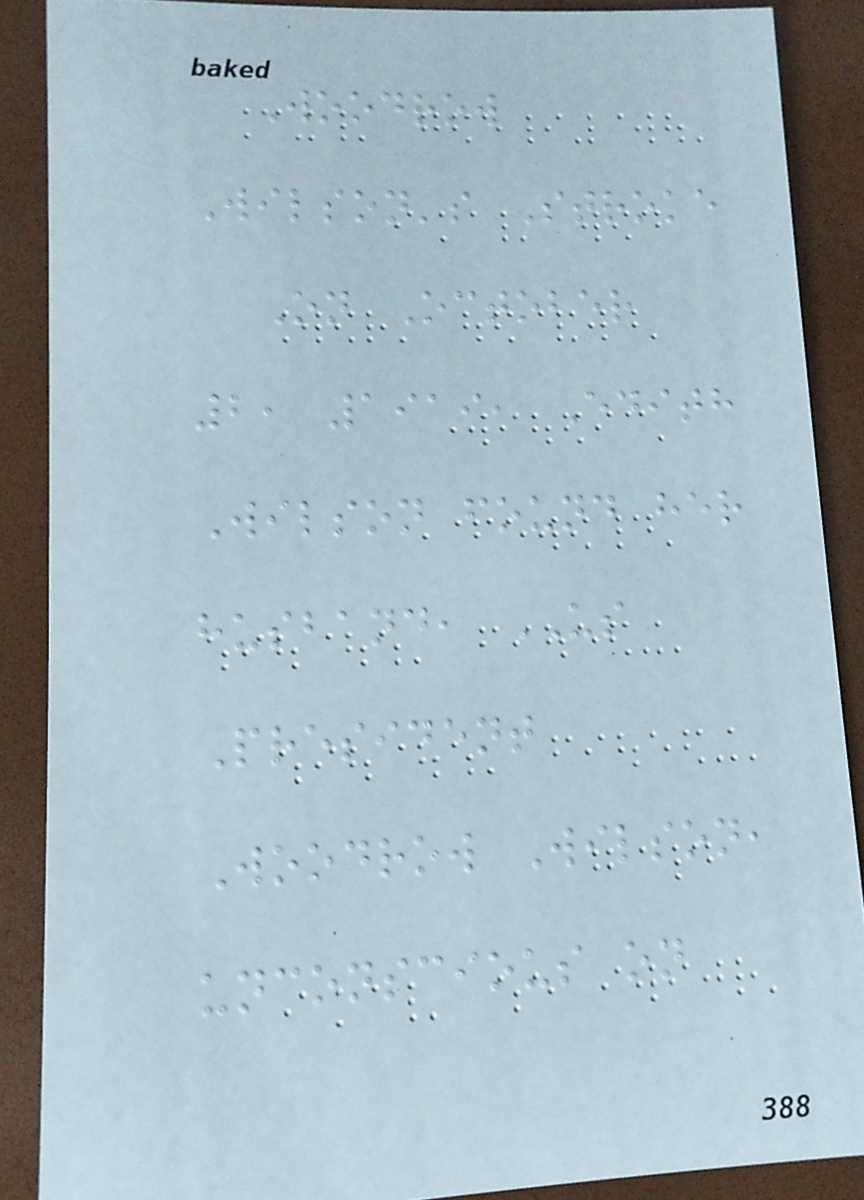Woodrow
Wilson's Stroke
On October
2, 1919, Edith
Wilson found her
husband, US
President
Woodrow Wilson,
unconscious on
